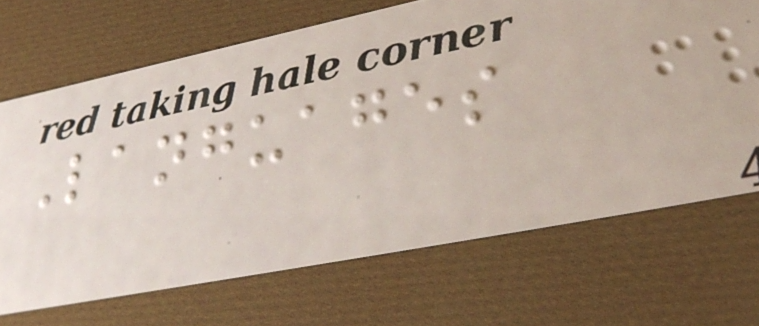Languages
